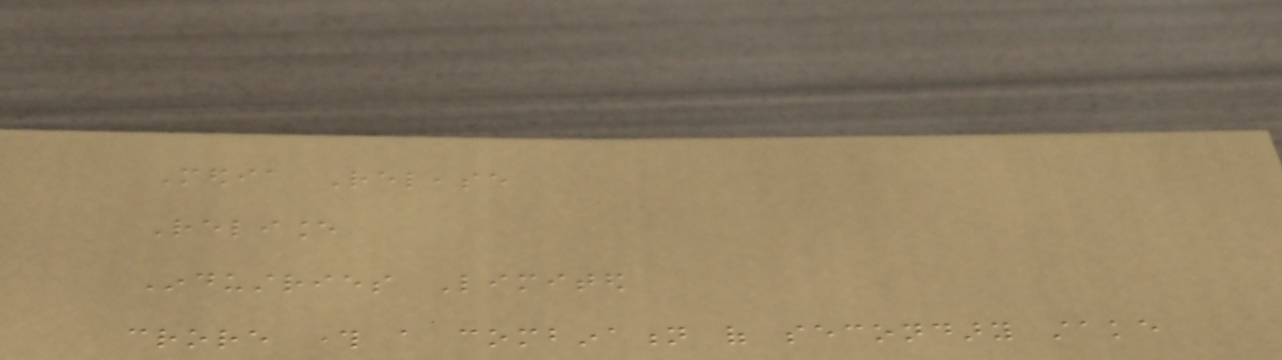Media Release
Reliance
Industries Limited
crore through a combination of secondary stake
